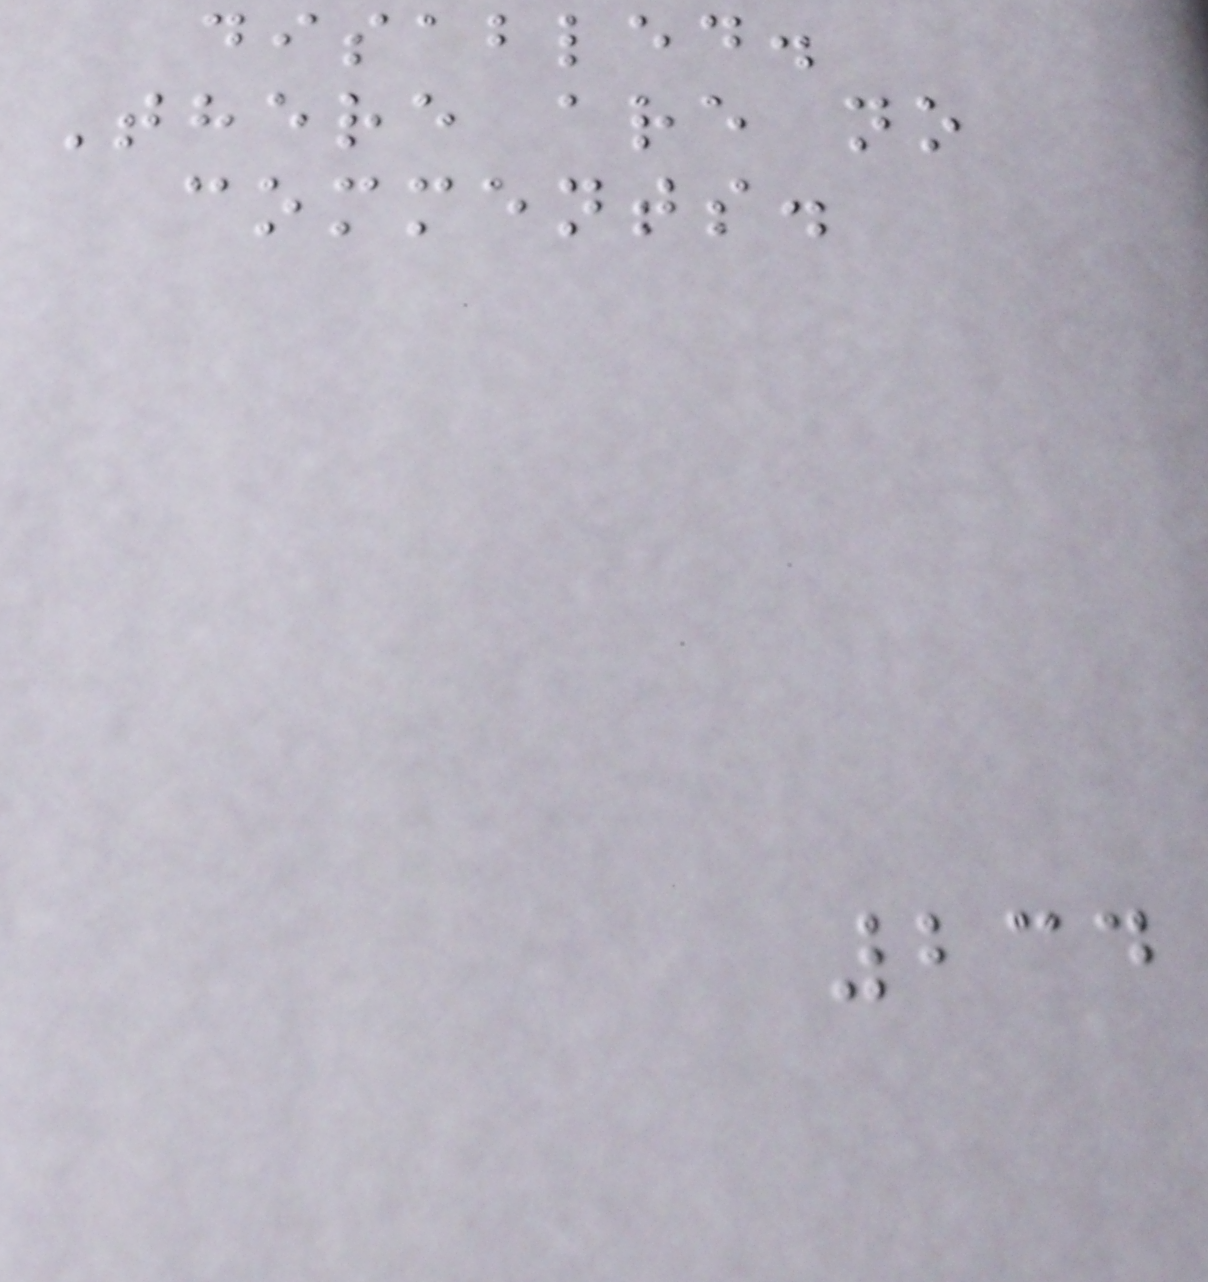disabled.
There are no
comments.
234
